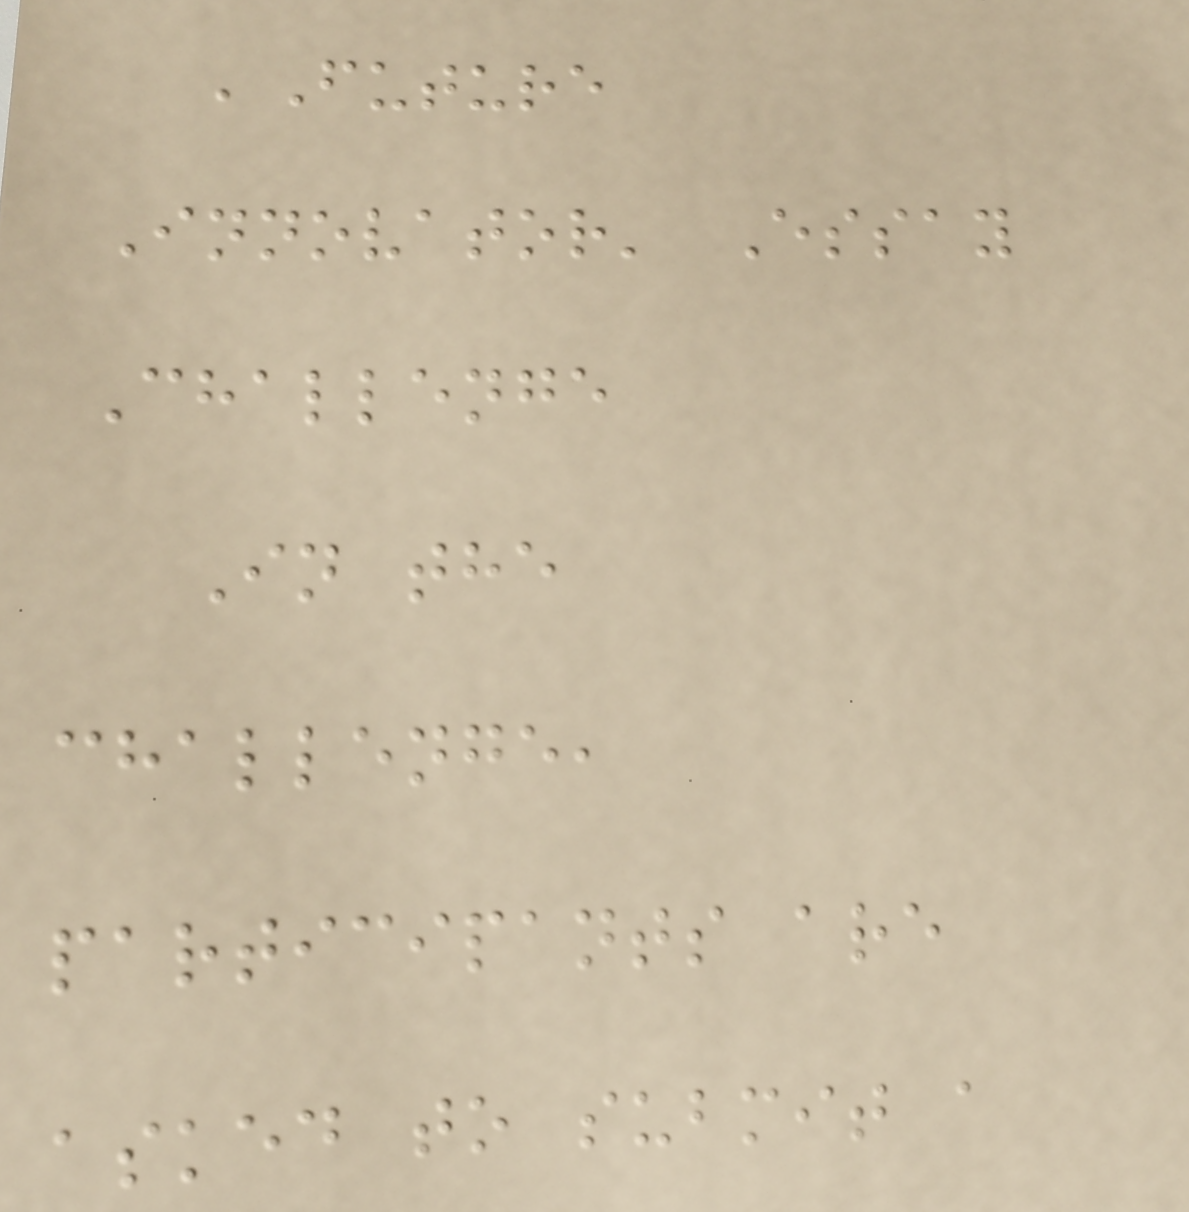'Future
Innovator' Essay
Challenge
In the
challenge,
participants are
asked to submit a
